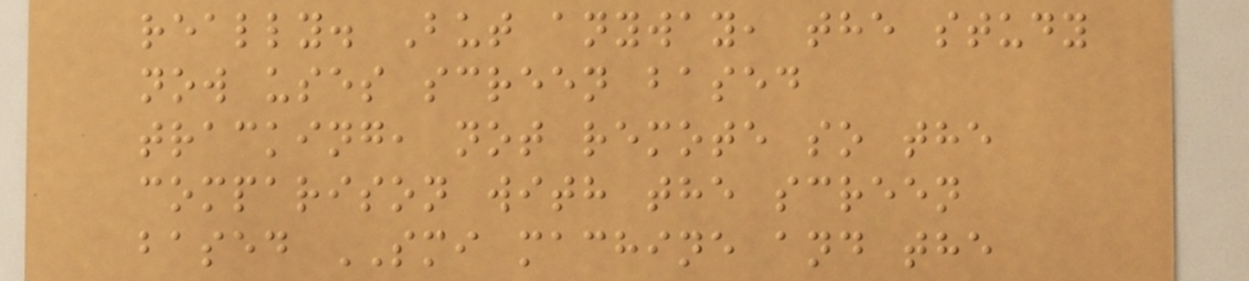really. But anyway, the study
now uses screen based
tracking, not remote so the
comparison with the screen
based SMI machine and the
